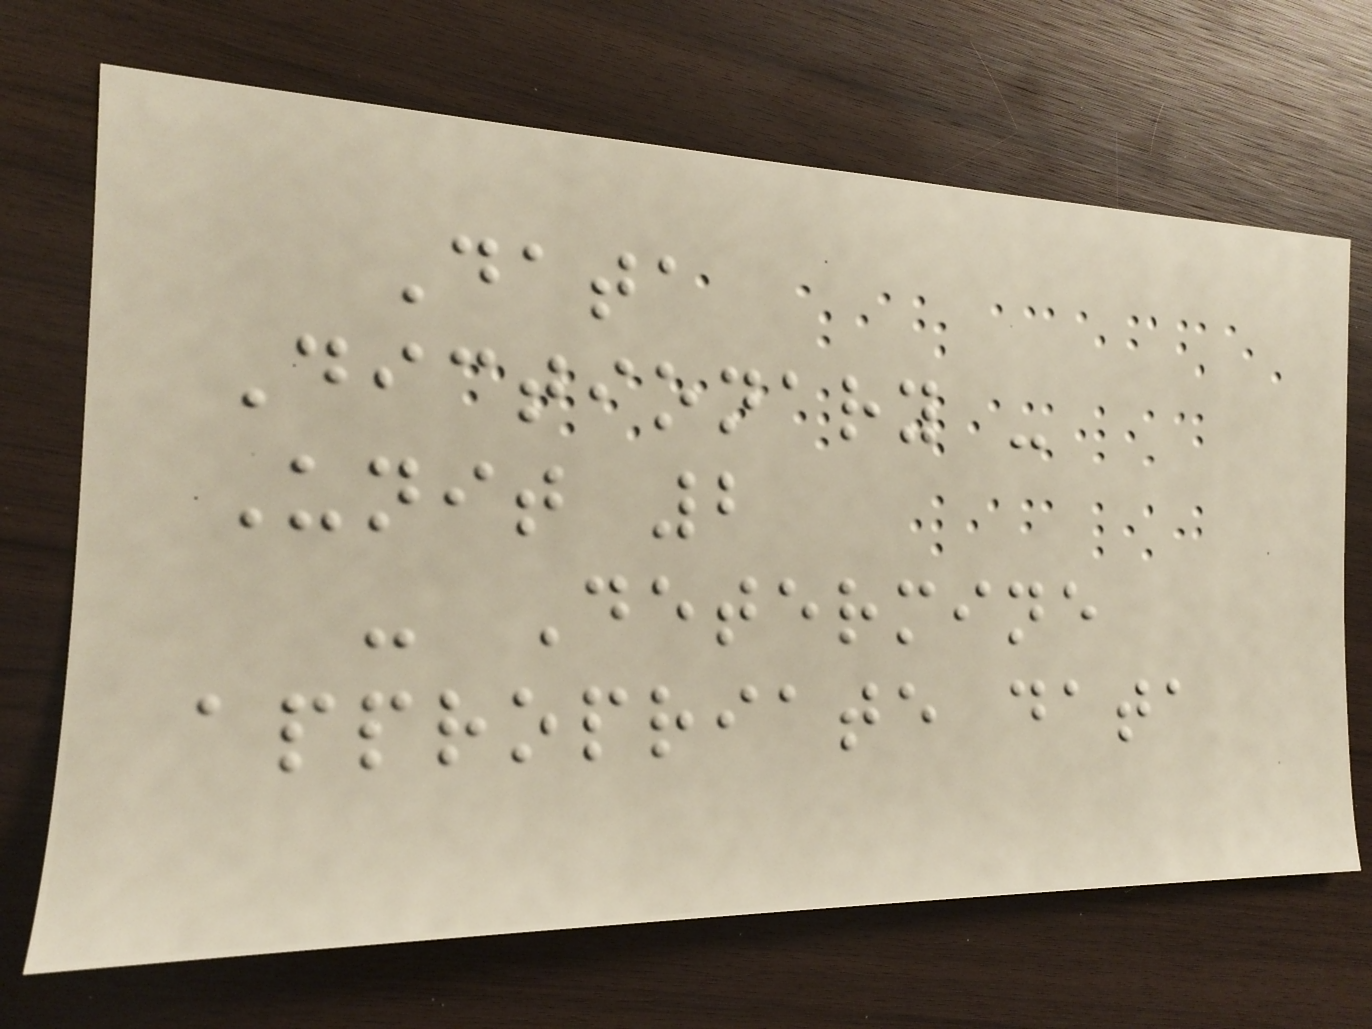Data
Dictionary -
Unit 2
- Determine
appropriate data
